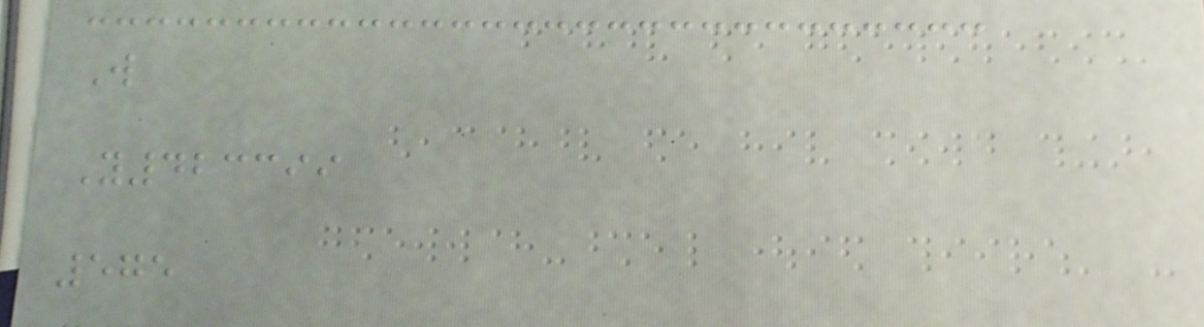W
Y423399
575
